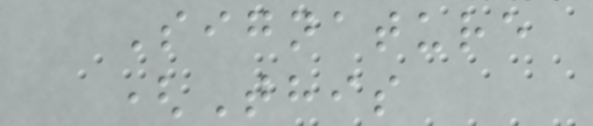Signature
(This
